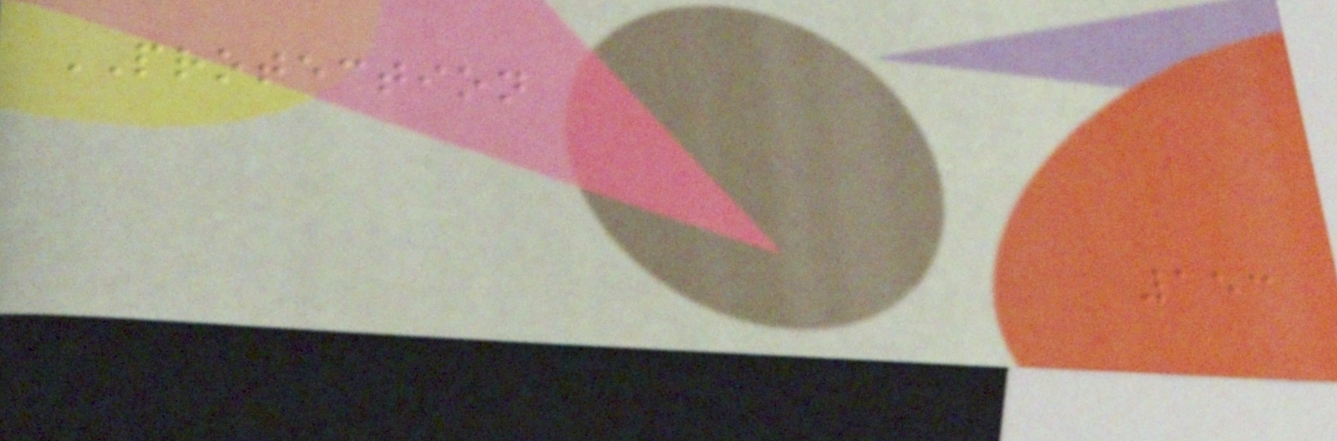PROTECTION
153
